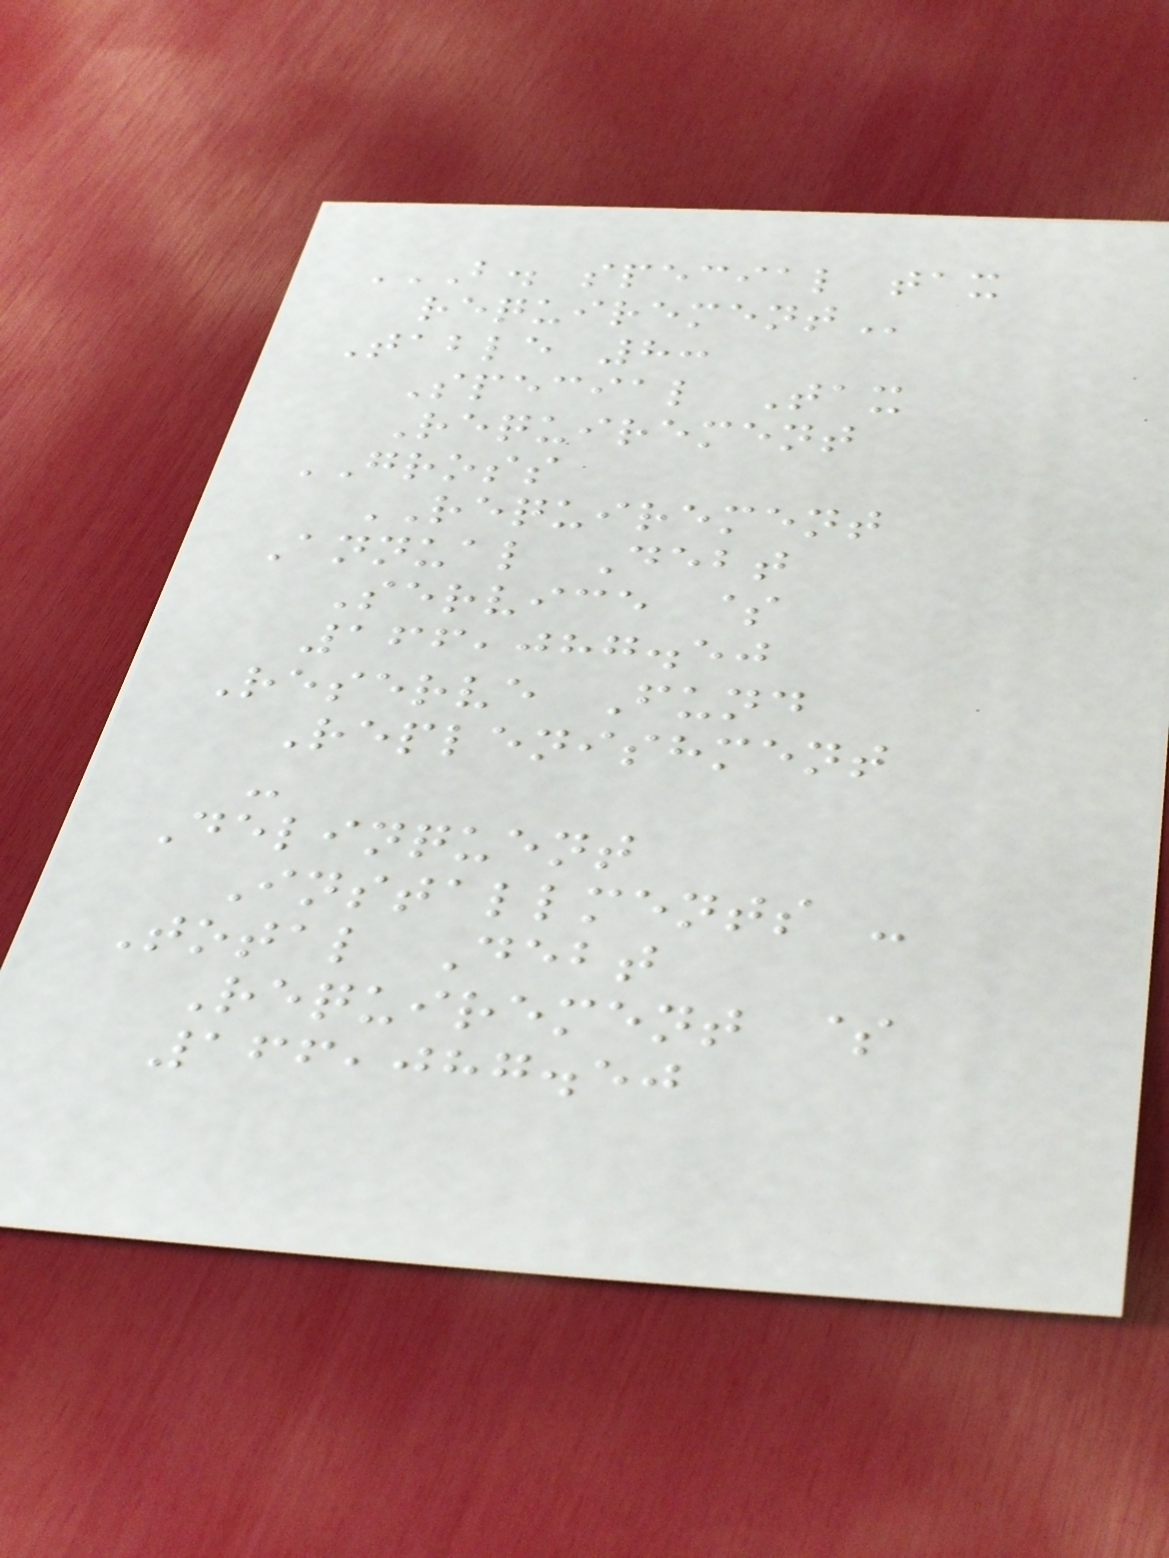B. SPECIAL TAX
REQUIREMENT
Table 8:
Special Tax
Requirement
GROSS
REQUIREMENT
Annual Debt
Service $
166,087.50
Reserve Fund
Replenishment
-
Delinquent
Installments -
Total Debt
Requirement $
166,087.50
